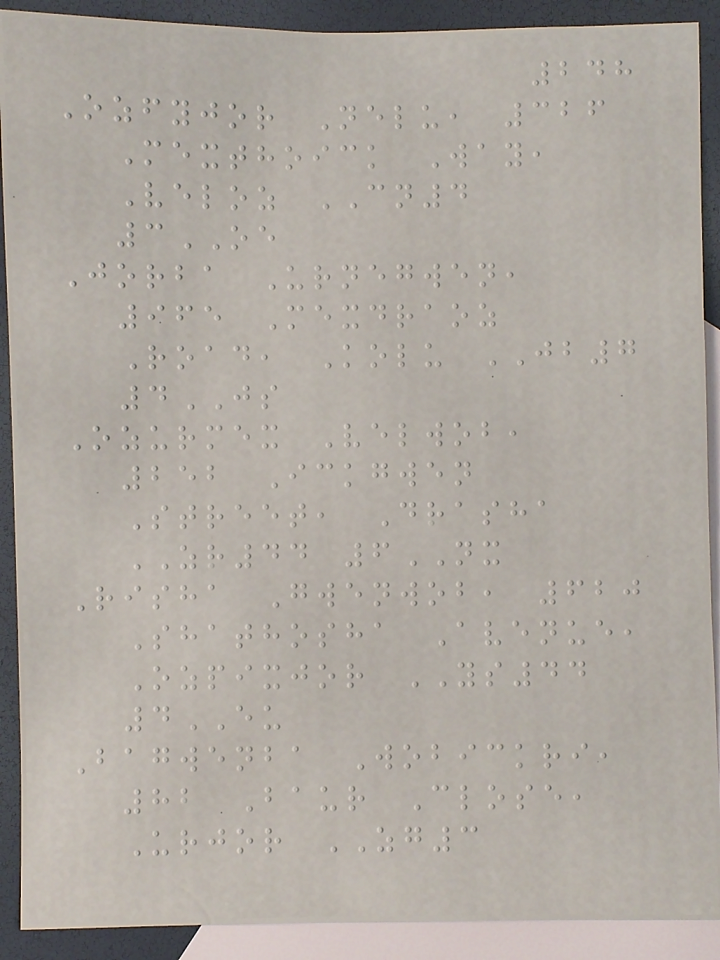248
Ozfyjor Nelu, 326
Mexthoick Way,
Veloz CN4
3OE
Jorba Urnegwen,
965 Mexdraoz
Road, Kolu JB7
4JS
Ozurmex Velwob,
252 Ickgwen
Street, Drasha
ZR44 6NX
Risha Gwenwob, 620
Shathosha Avenue,
Ozpixjor YS44
4EU
Bagwenba Wobickri,
82 Baur Close,
Urjor ZG3
